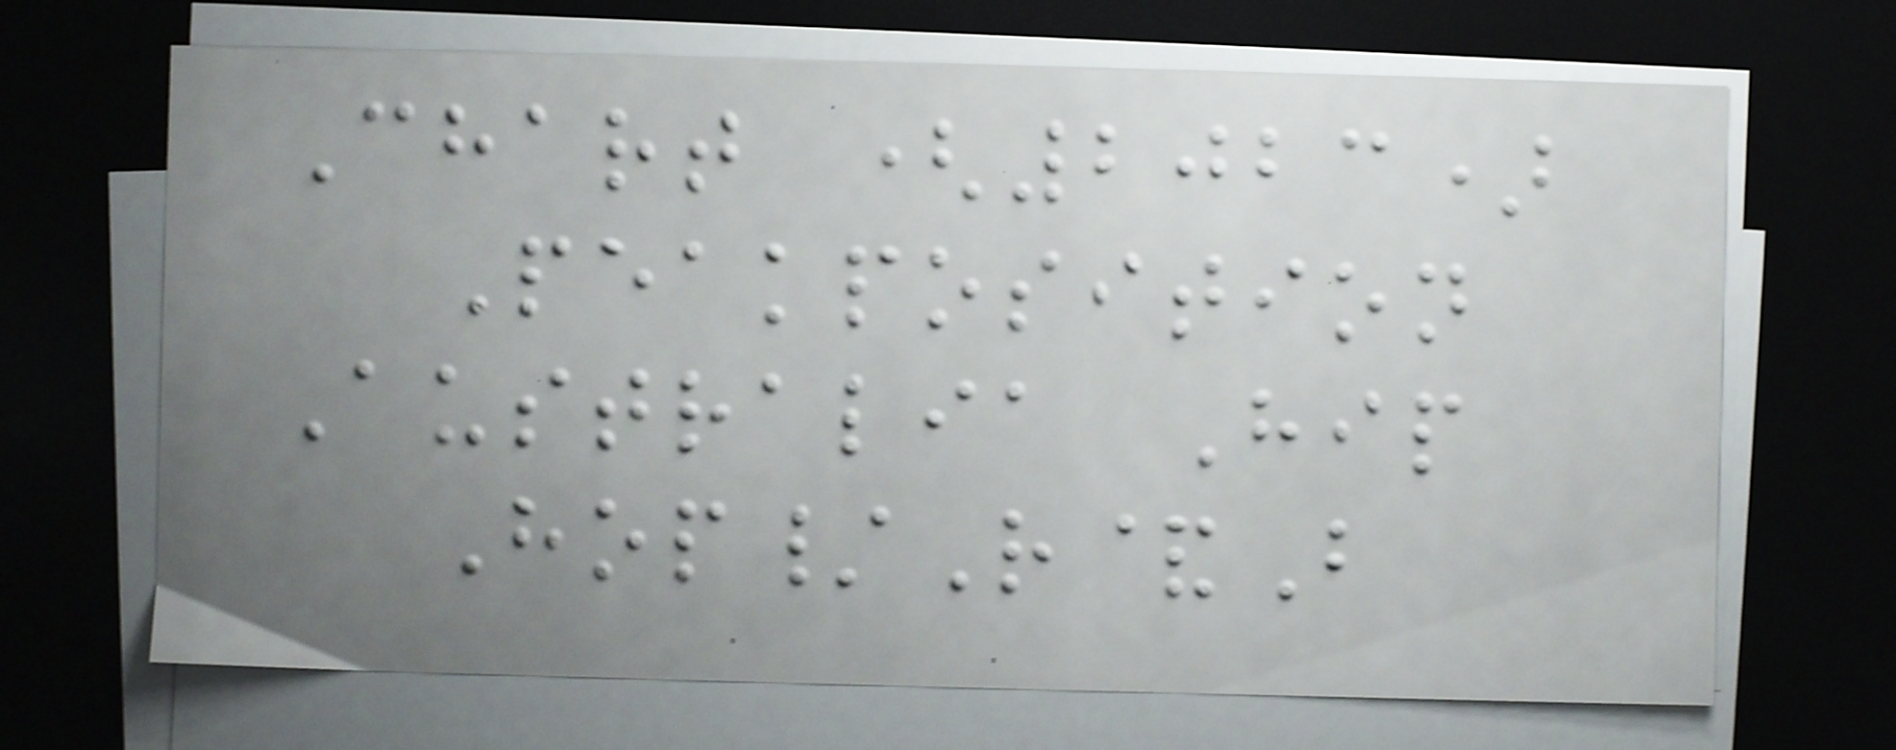Chart (2023)
Peakposition
Australia Hip
Hop/R&B
